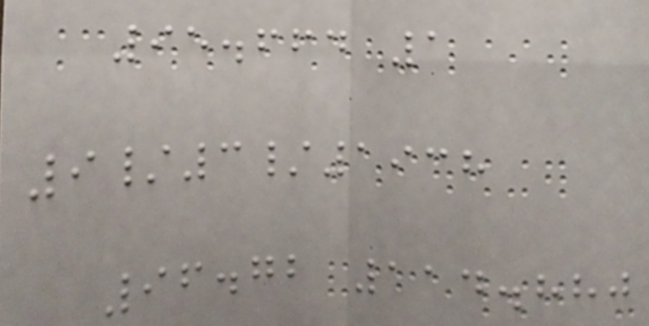95.664 1
9/3/1938
96.72 114.880
